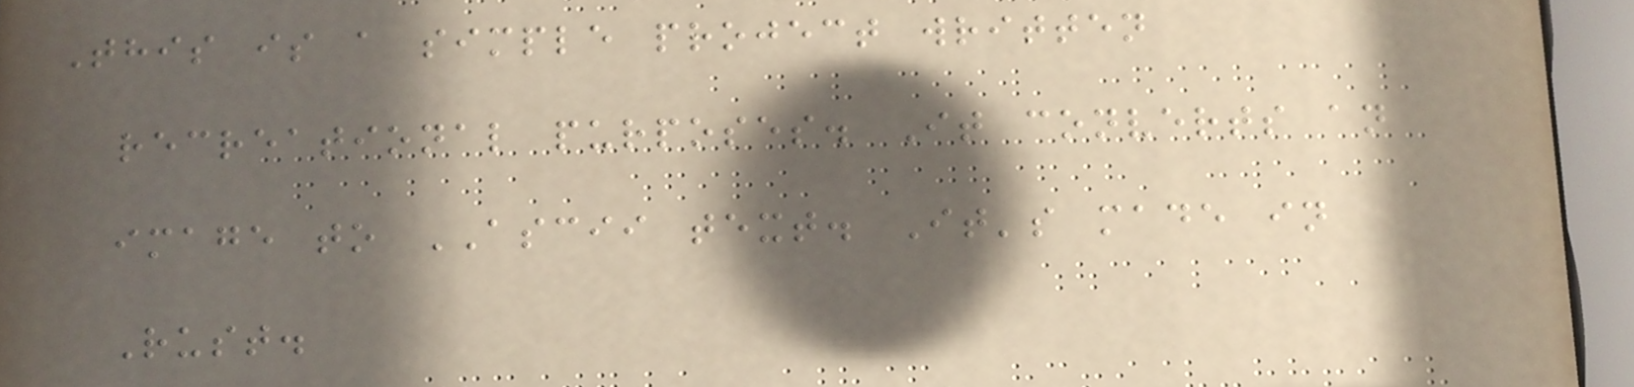This is a simple project written
recreational purposes. It converts an
image to ASCII text. It's made in
Rust.
